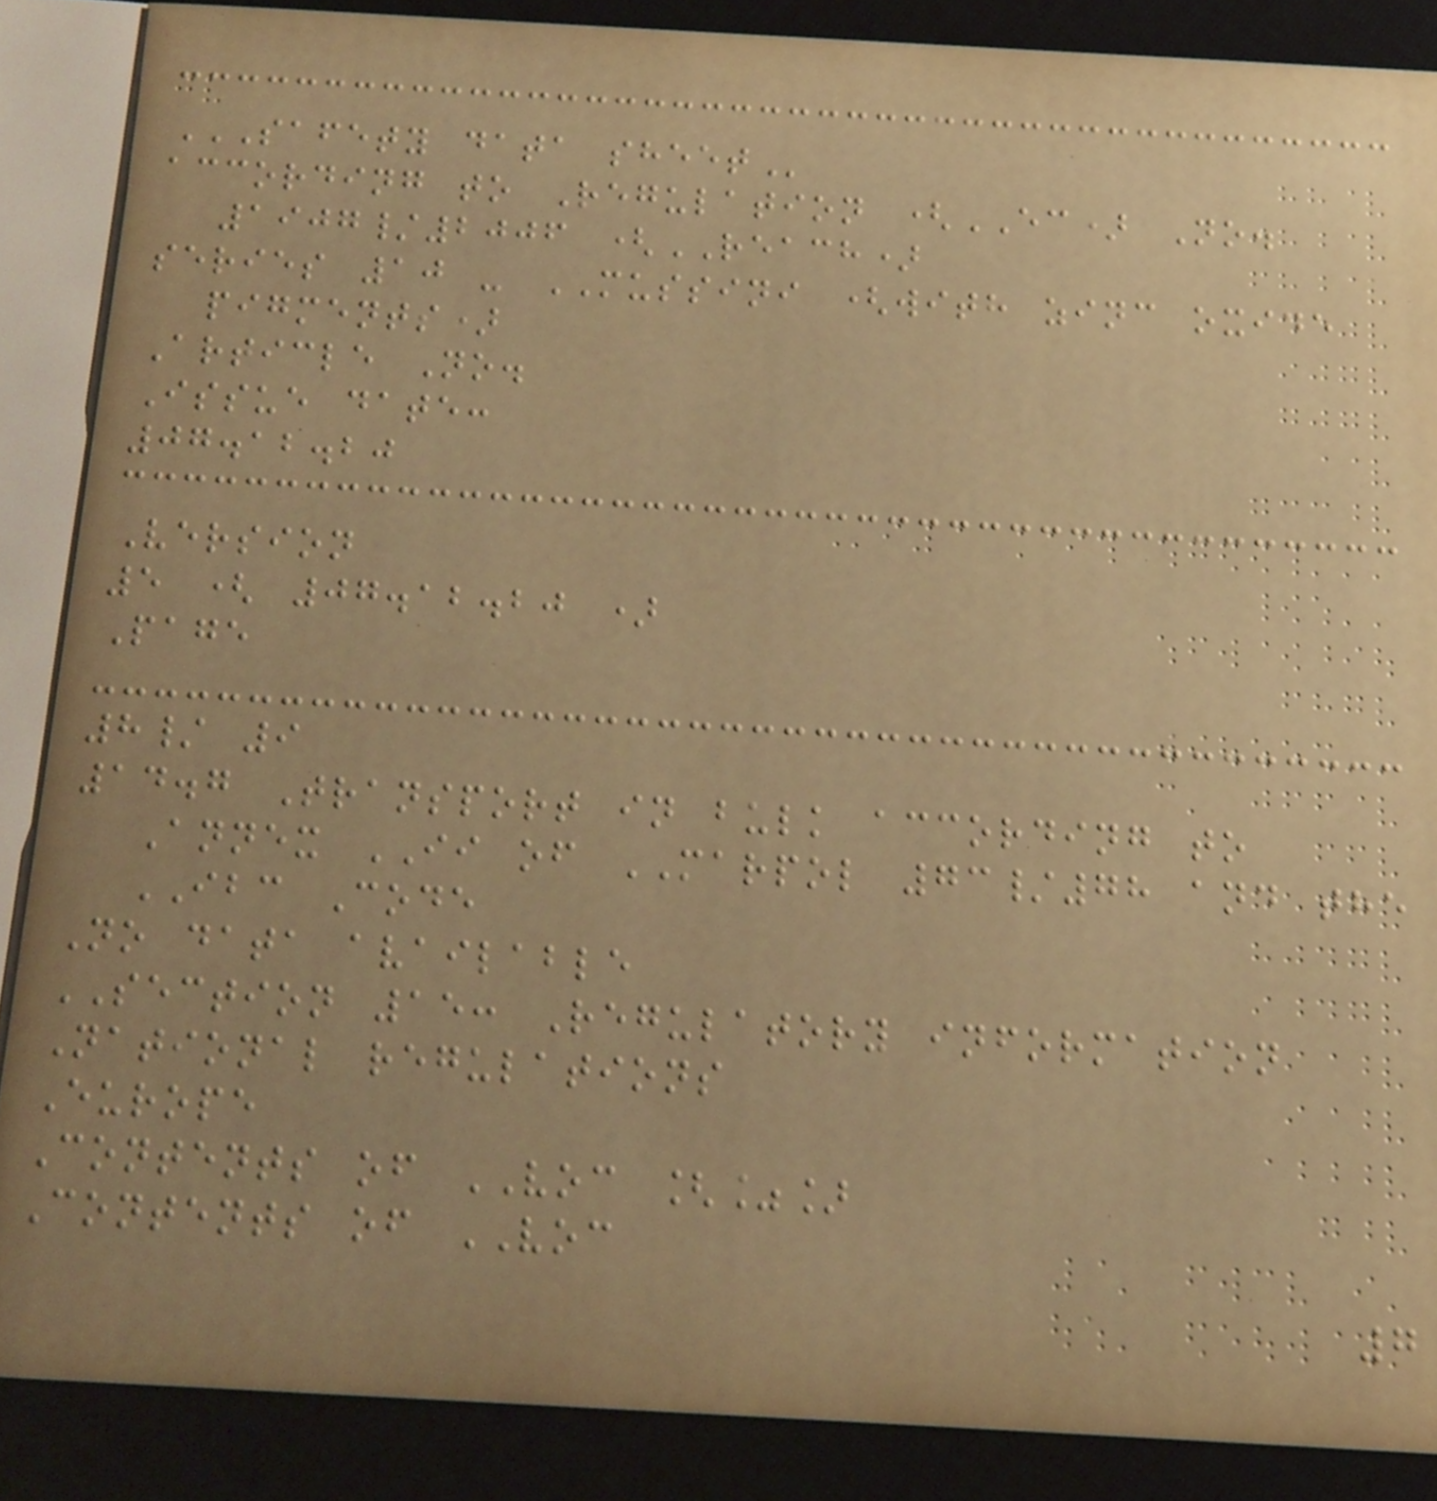SAFETY DATA SHEET
according to Regulation (EC) No.
1907/2006 (REACH)
series 10 - MUSSINI (with zinc oxide
pigments)
Article No.
Issue date:
07.12.20
Version
5 ( 07.12.20 )
Page
8/ 9
14.7 Transport in bulk according to
Annex II of MARPOL 73/78 and the
IBC Code
No data available
SECTION 15: Regulatory information
National regulations
Europe
Contents of VOC [%]
Contents of VOC
7
